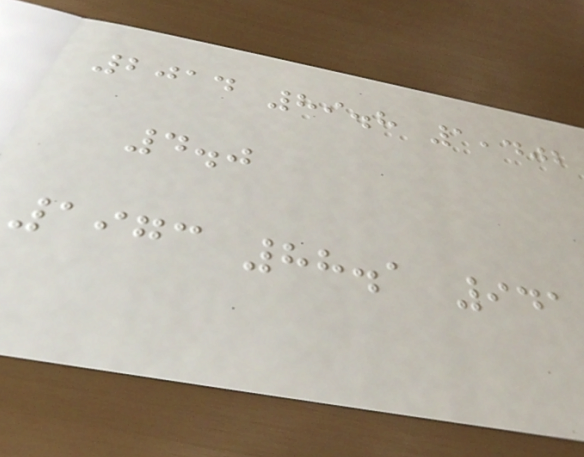2014 89.8 1,402
4.0
1973 88.1 941
